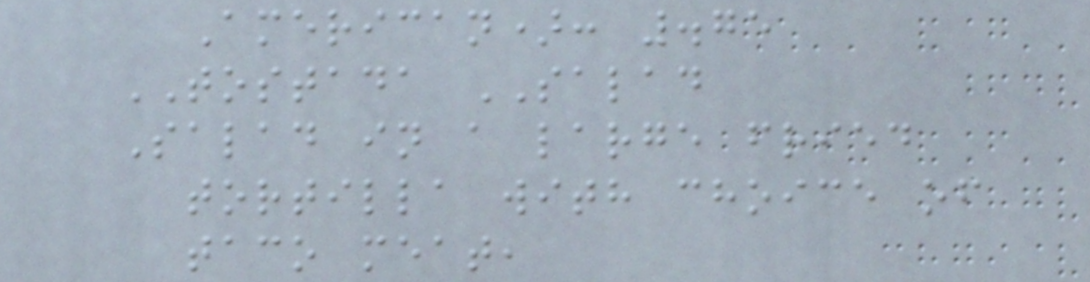American): .75
TOSTADA SALAD
Salad in a large fried
tortilla with choice of
taco meat,
